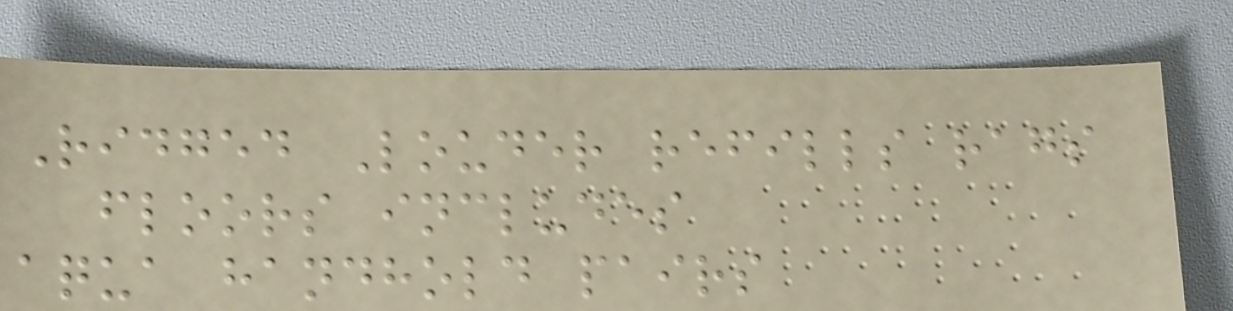Ridged Louder refills rags
floors includes
aqua handhold pairs
